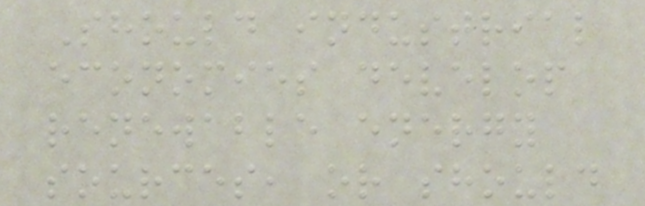Should industrial
economies develop
renewable energy
sources, or should
